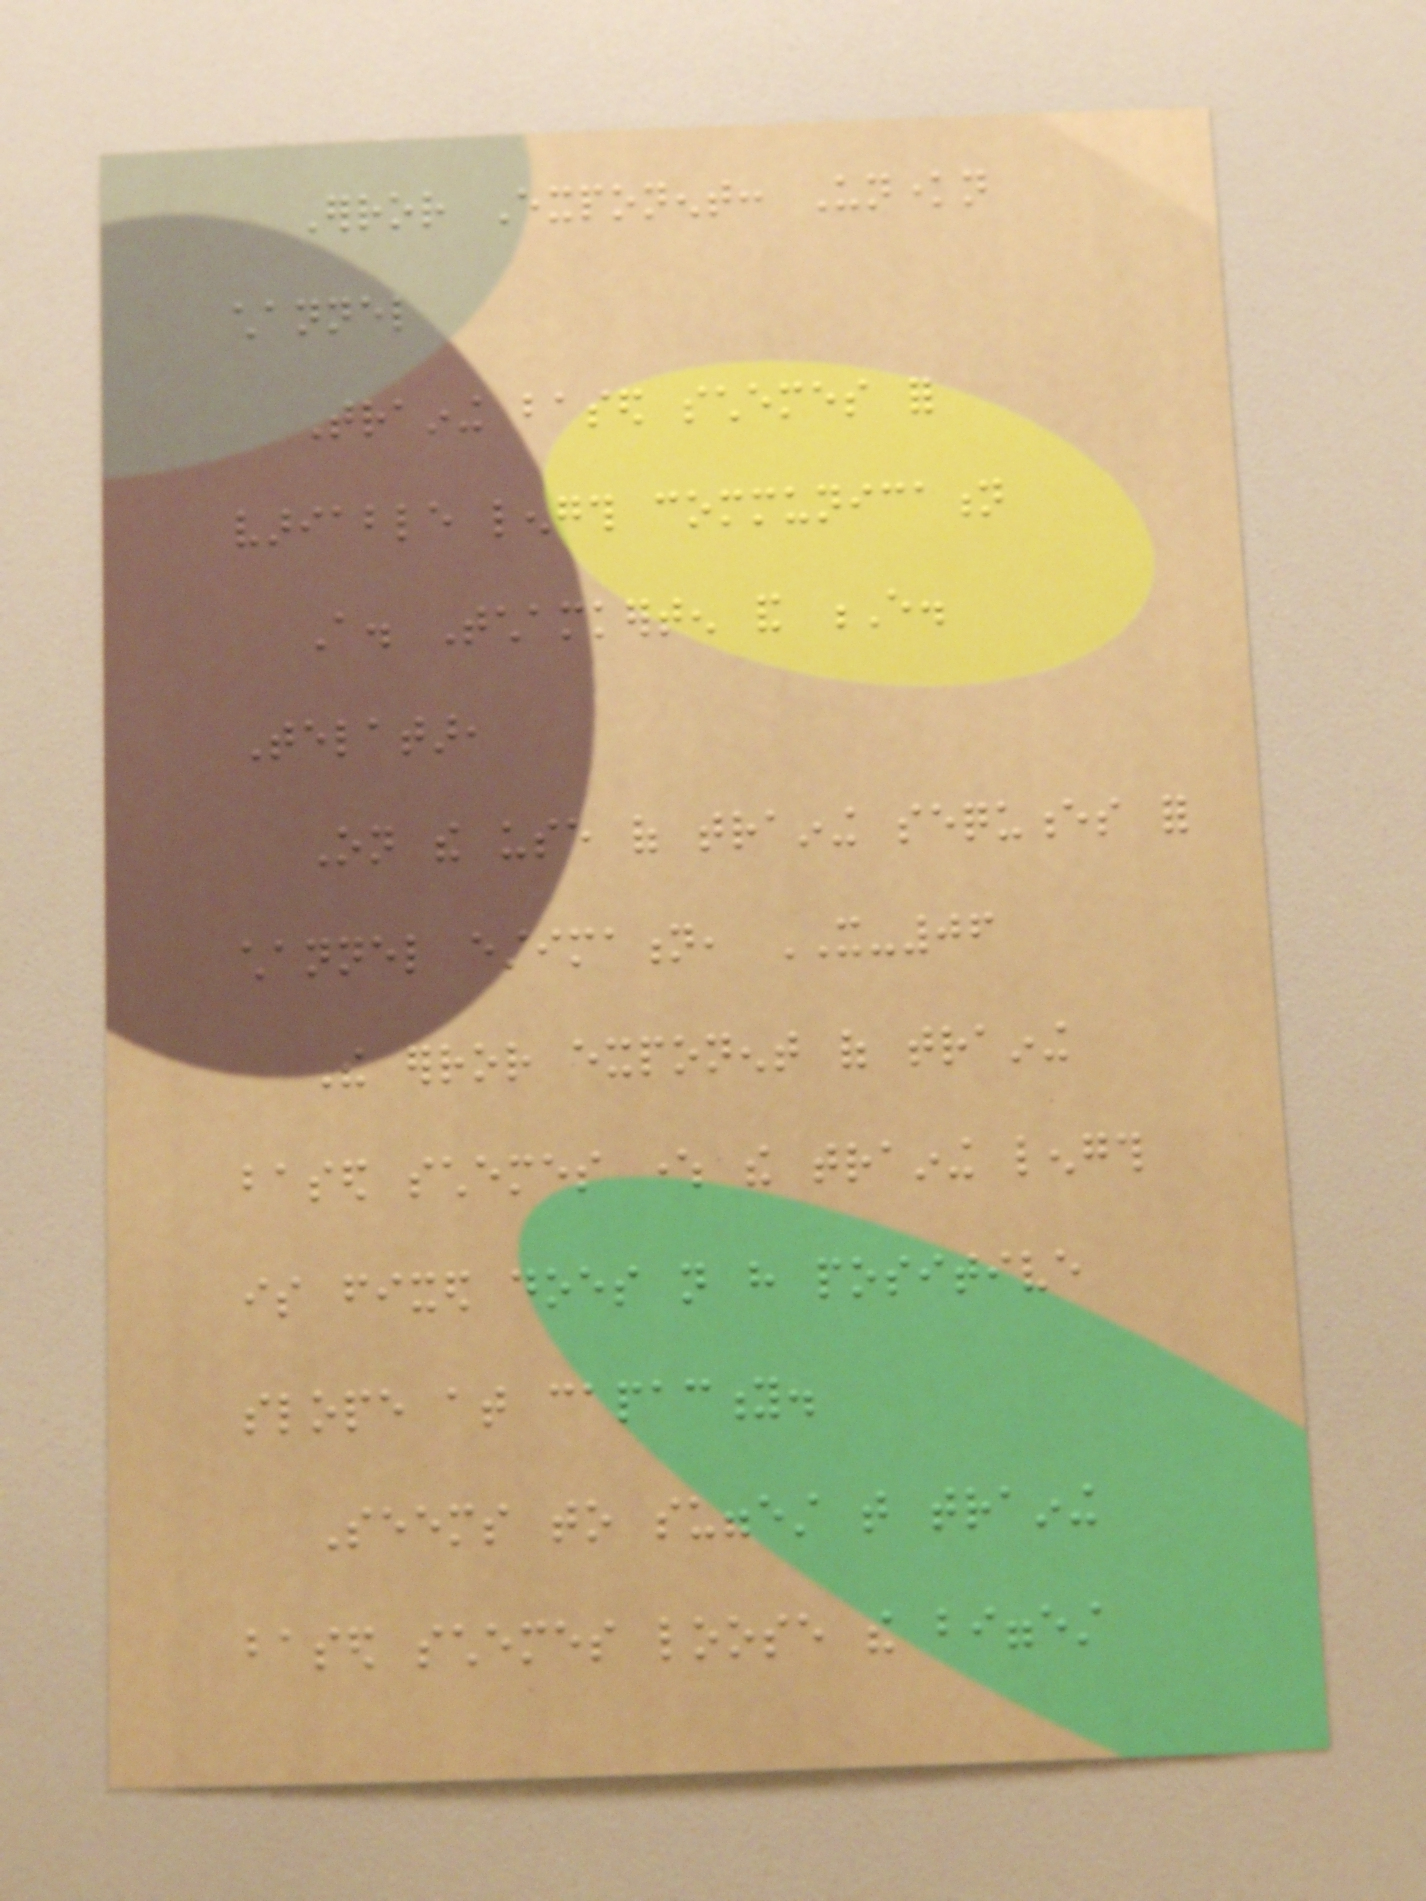Error Exponent: Unknown
channel
Training based schemes for
variable length communication
A. Tchamkerten and E.
Telatar,
On the use of training sequences for
channel estimation, IT-06
The error exponent of training
based schemes where the training length
is fixed does not have positive
slope at capacity.
Seems to suggest that training
based schemes loose the biggest
